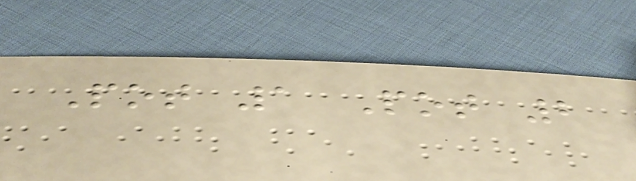Pot 1 Pot 2
